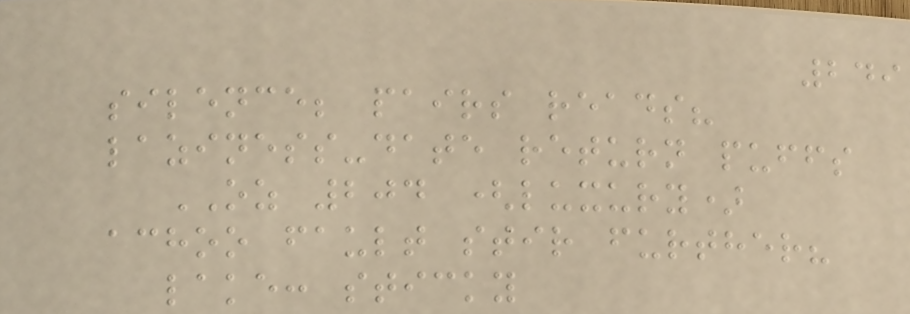249
silence; pairs reads?
laziness-date return puffs
OZ 204 (luxury)
achoo fault stir further?
lake: sticky
